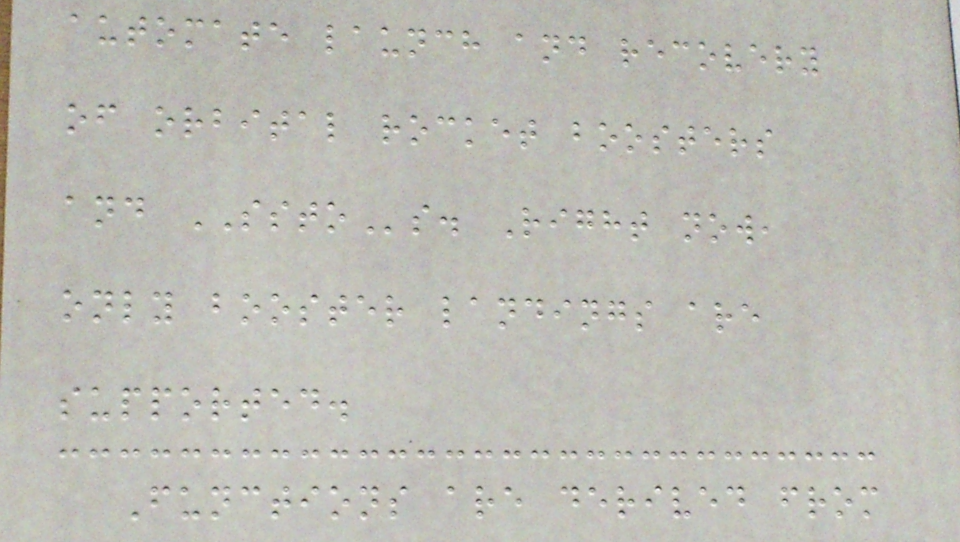automate launch and recovery
of orbital rocket boosters
and SSTOs. Right now,
only booster landings are
supported.
Functions are derived from
